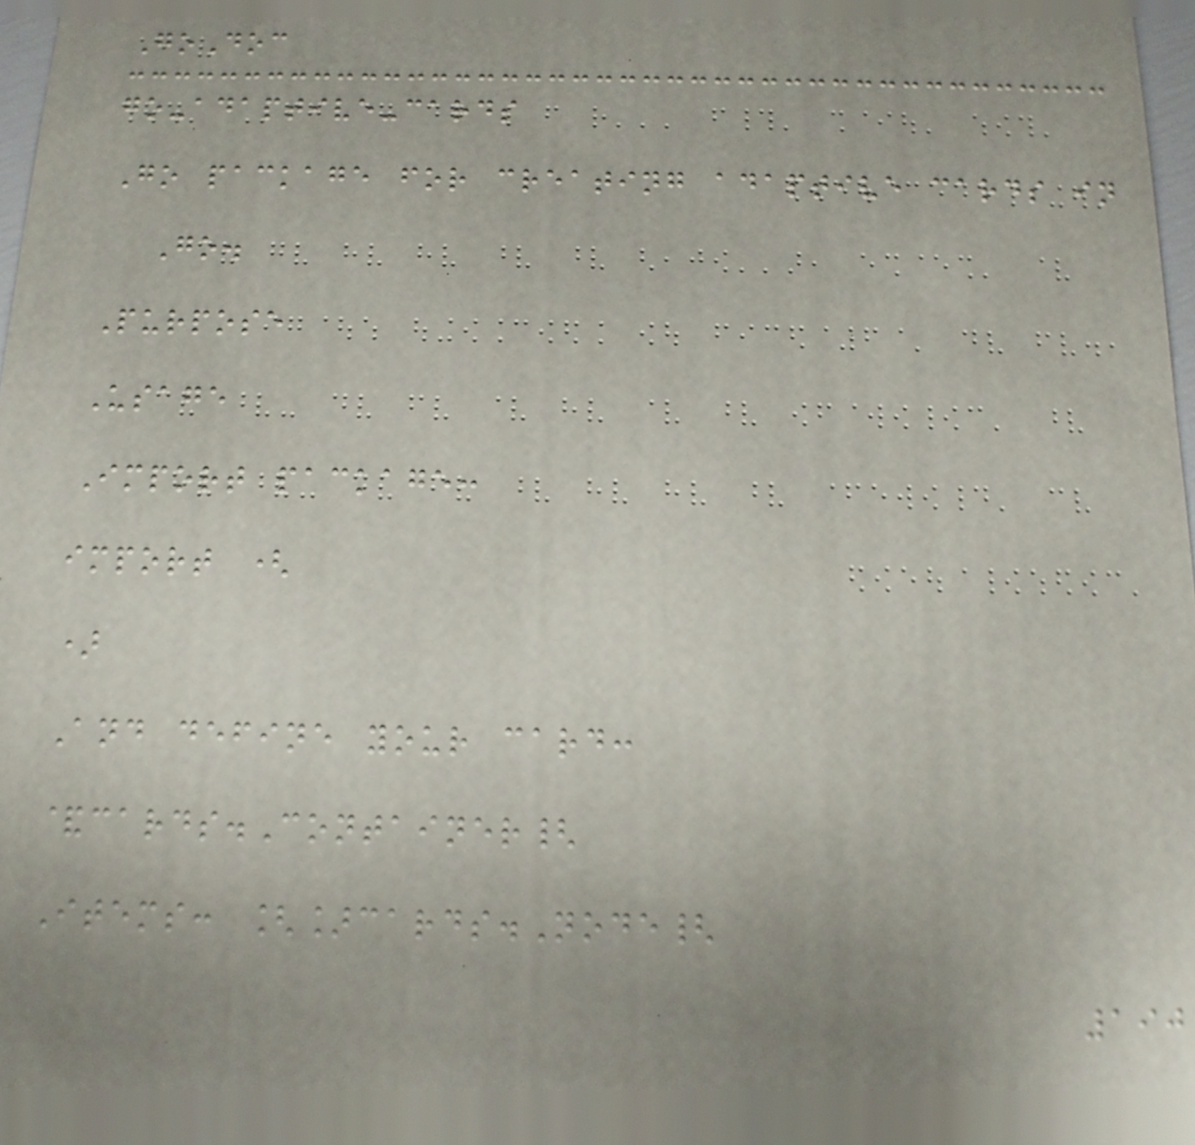GoDoc
go-adaptive-cards
Go package for creating adaptive cards in
Go.
Purpose
Usage
Import package:
import (
)
And define your card:
&cards.Container{
Items: []cards.Node{
190
